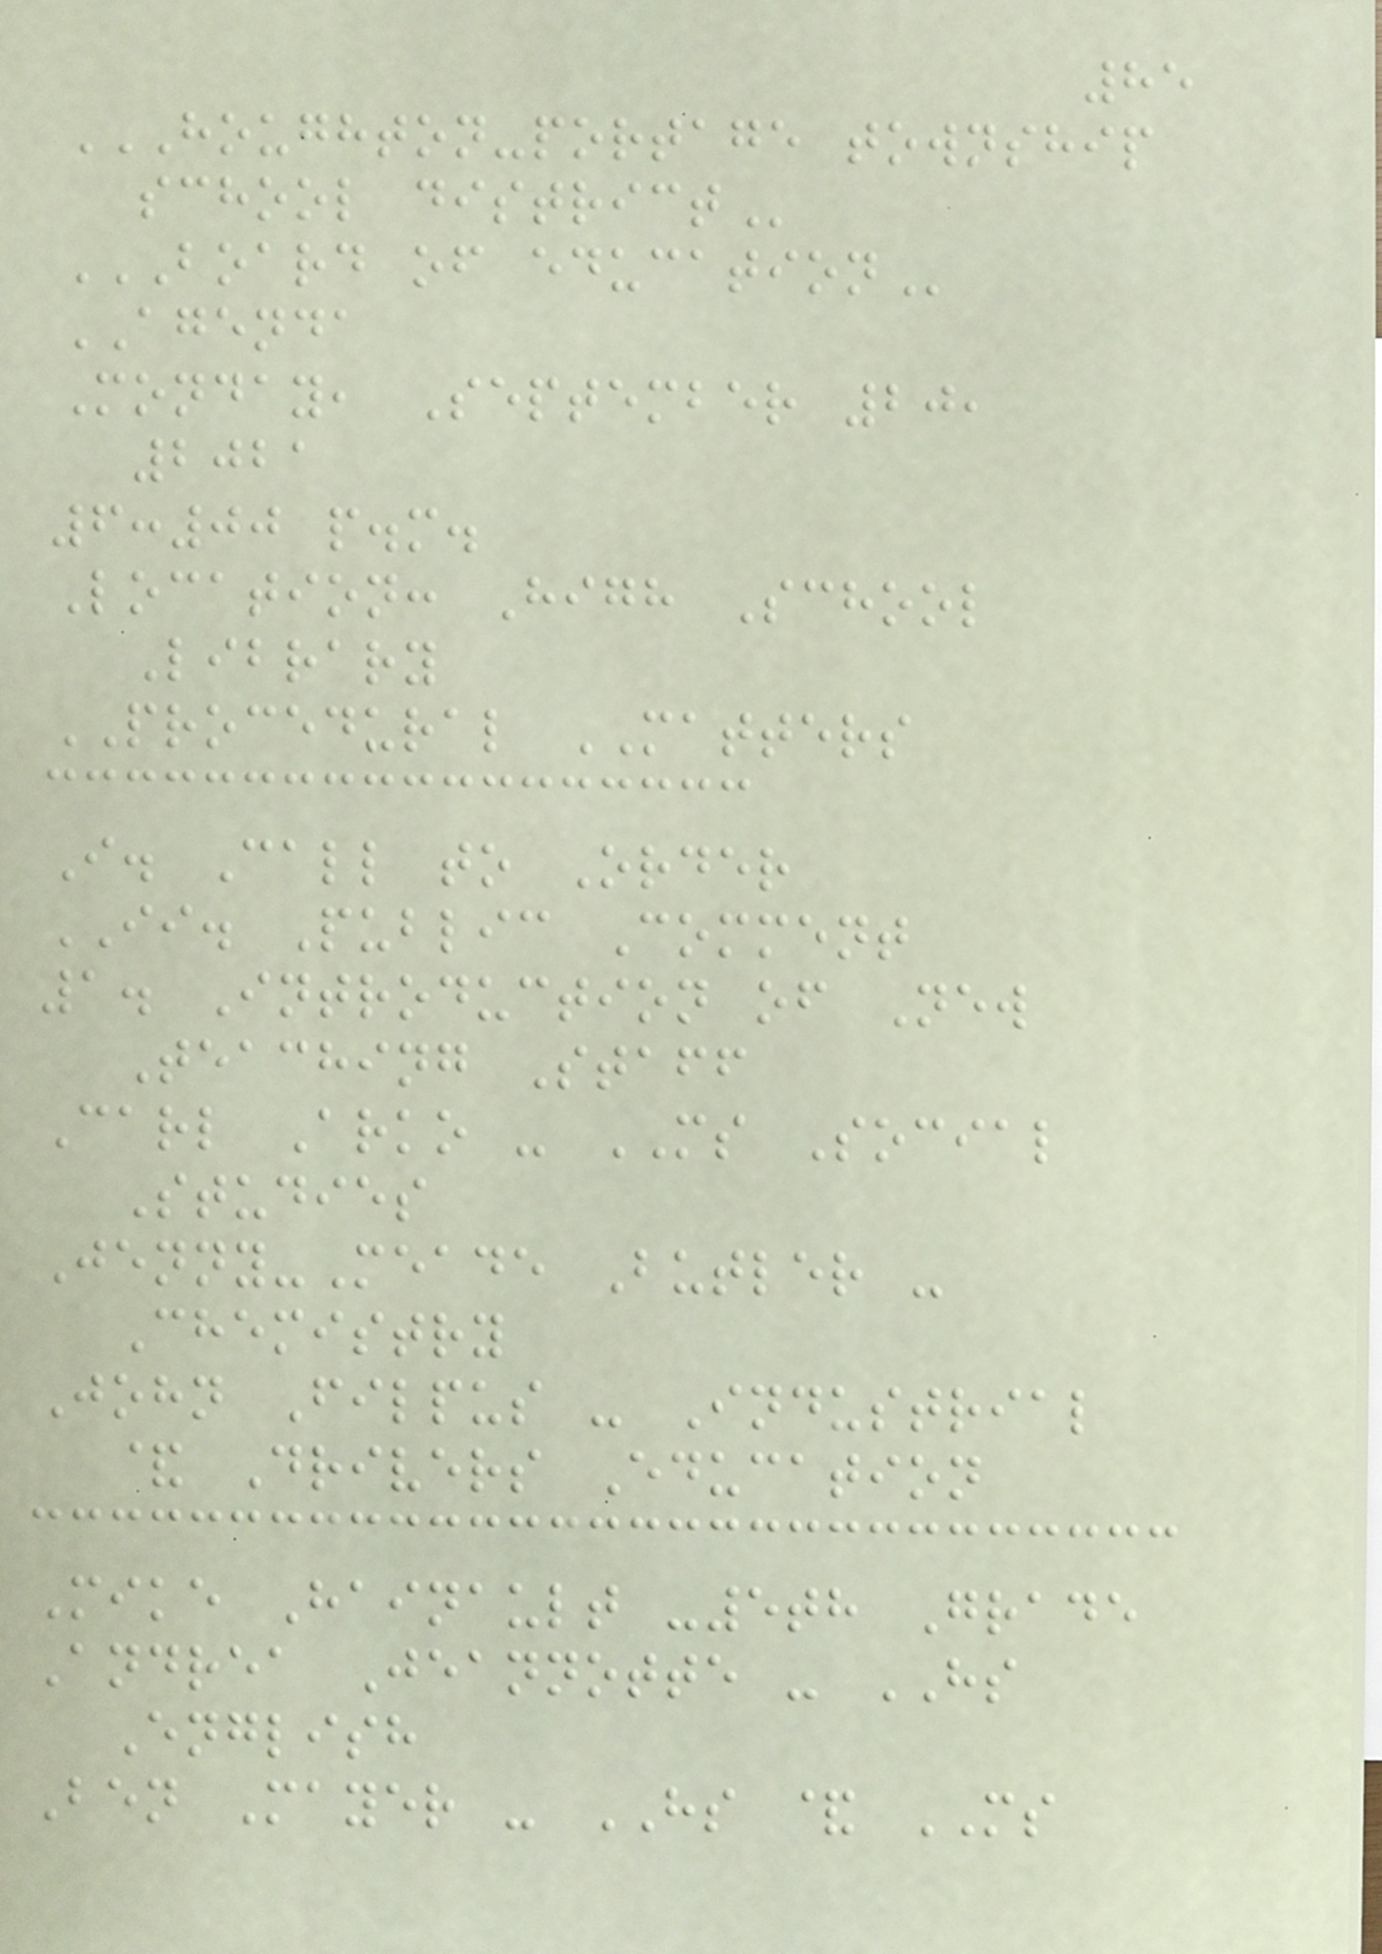85
HOUGHTON-PORTAGE TOWNSHIP
SCHOOL DISTRICT
BOARD OF EDUCATION
AGENDA
Monday, September 20,
2021
6:00 p.m.
Location: High School
Library
PROCEDURAL MATTERS
I. Call to Order
II. Public Comment
1. Introduction of New
Teaching Staff
Carl Arko - MS Social
Studies
Jenny-Meade Butler -
Chemistry
John Filpus - Industrial
& Drivers Education
Mike Hainault -5th Grade
Andrea Jeannotte - HS
English
Ben Mayer - HS & MS
